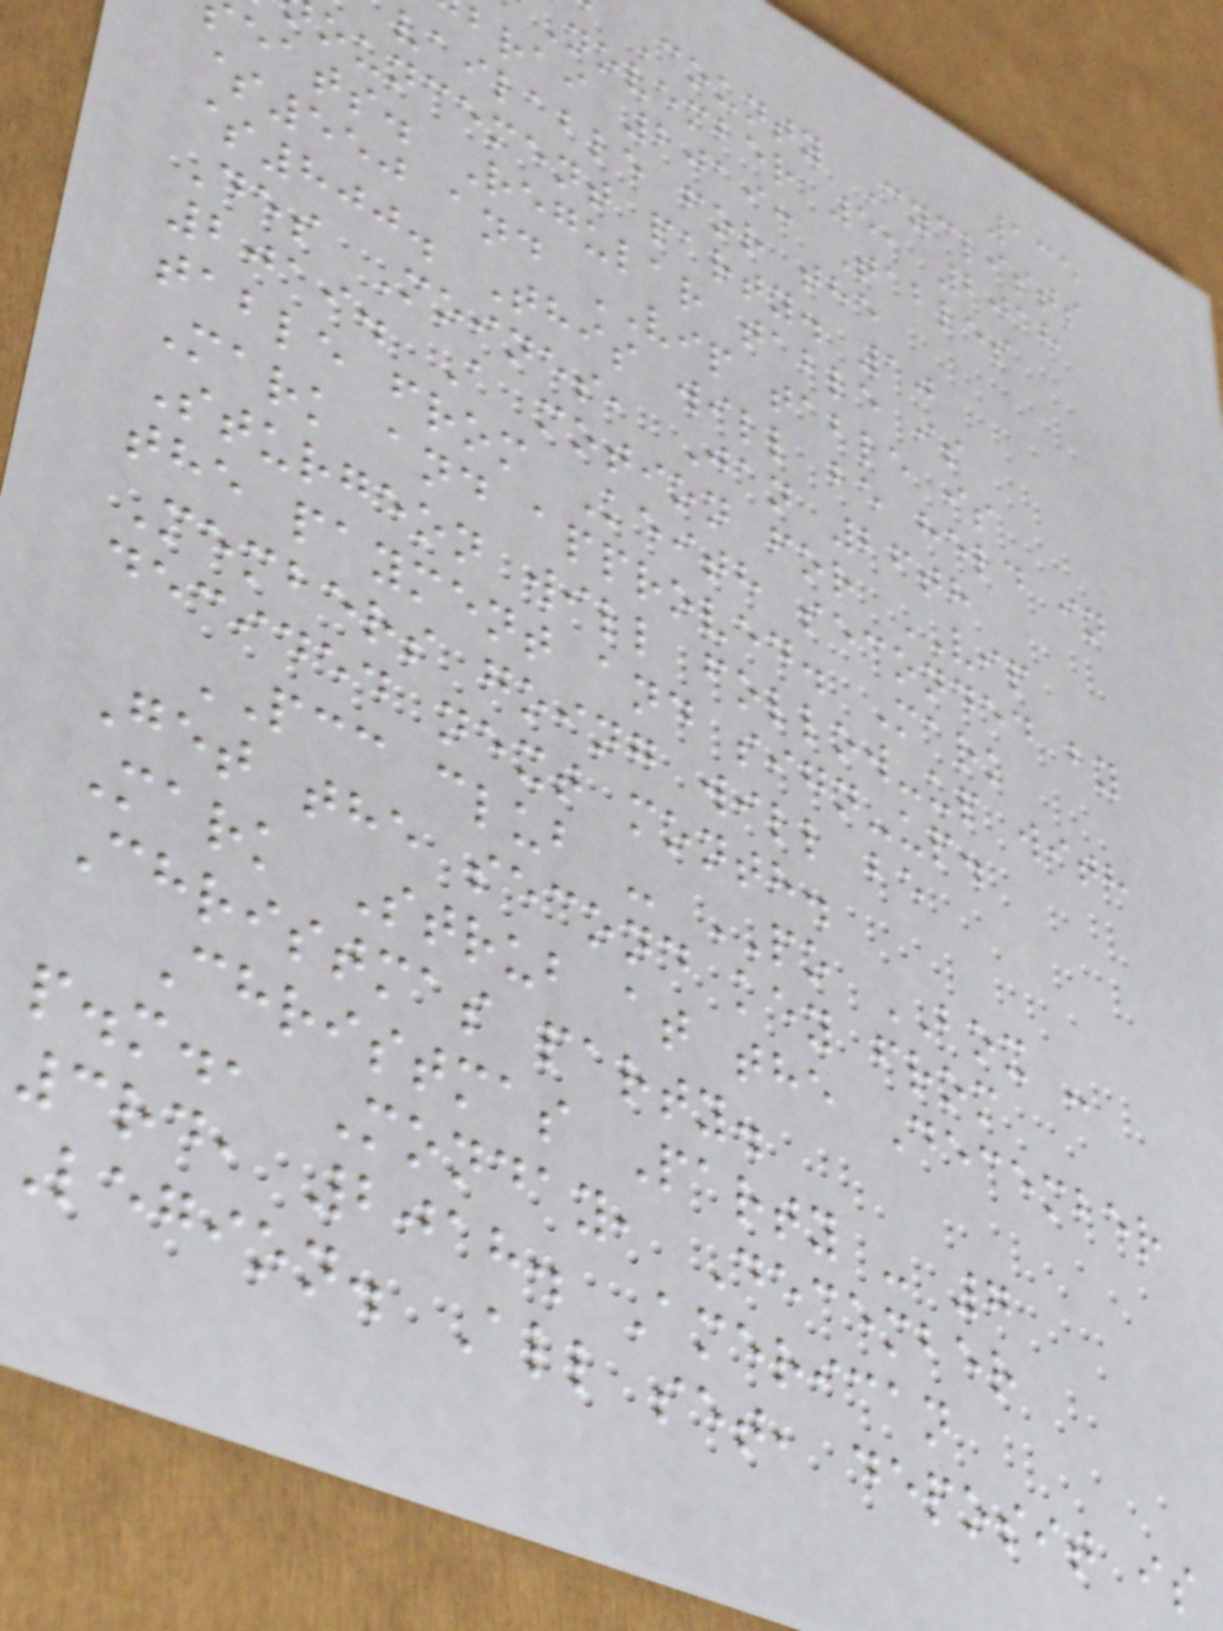135
County Cyclists
November 5, 2018
brai 2019: Tables
vailable for the
ouncement party. 10
eats. Regular table is
$550 and VIP table is
$800. This will be held in
Des Moines, Jan 26th
2019. A motion for VIP
table from Keith seconded by
Mark and approved. Mark
Sturgeon will follow-up with
the payment and sign-up.
Members going will be
decided next month.
PCC club - PO BOX -
Get the second key from
Mark Strub at the December
Christmas party.
Christmas Party - 7
p.m., Monday, December
3rd, 2018. American
legion. All set, deposit is
